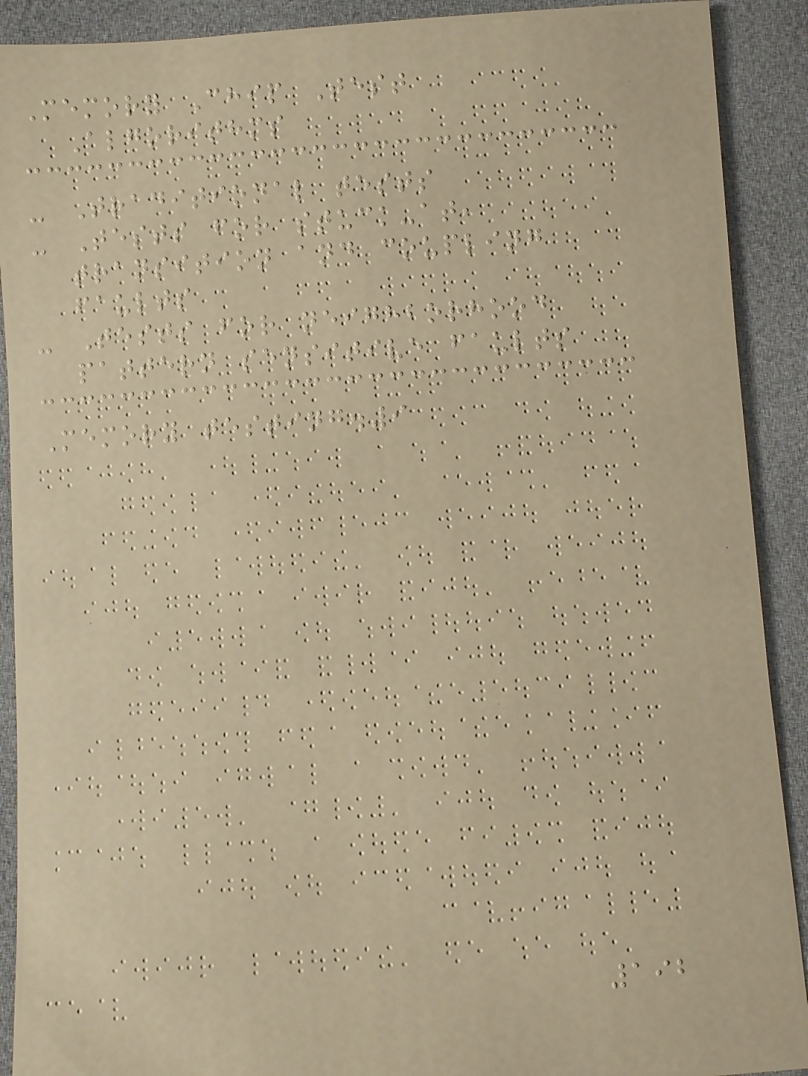Memory Chip Test
Algorithms
- Traditional tests
- Tests for stuck-at,
transition and coupling
faults
- Tests for neighborhood
pattern sensitive faults
Memory testing.9
192
